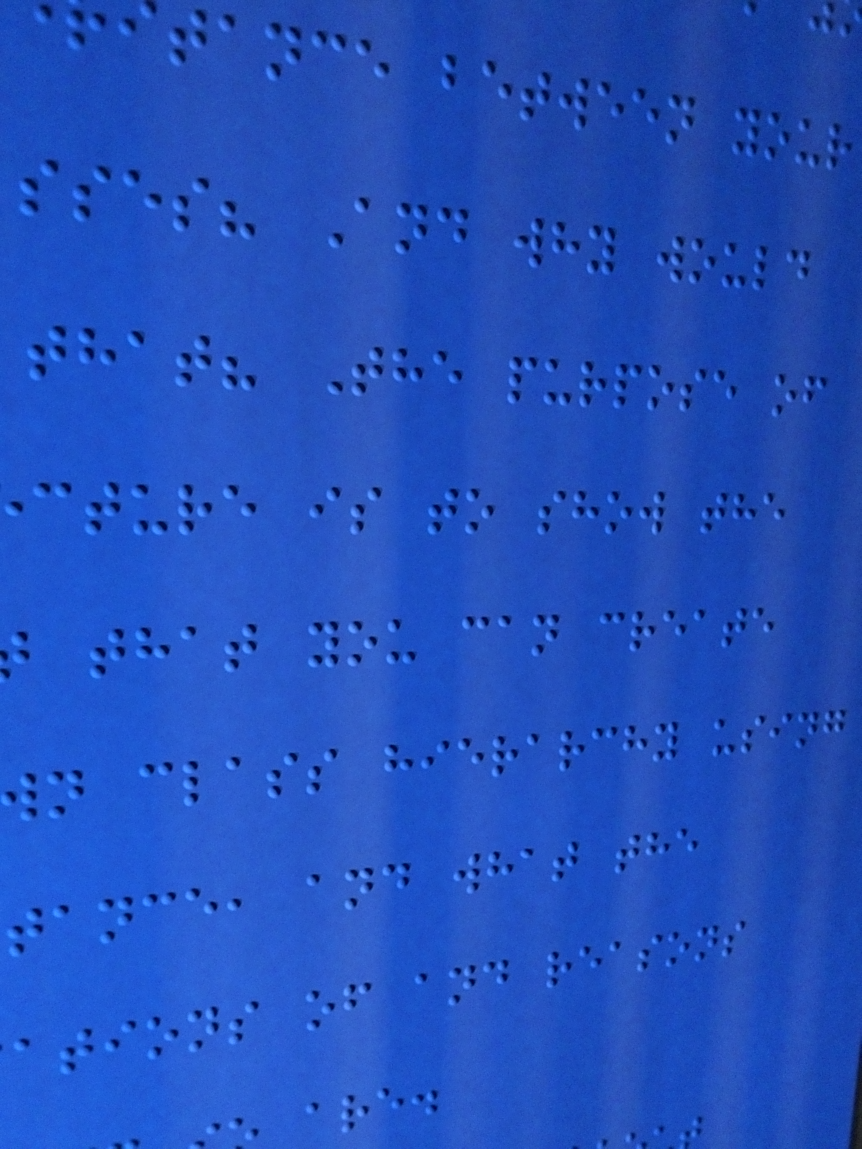tance between your
sses? And why would
that? The purpose of
cture is to show the
that you can create
n class hierarchy using
tance, and what the
ations of and reasons
